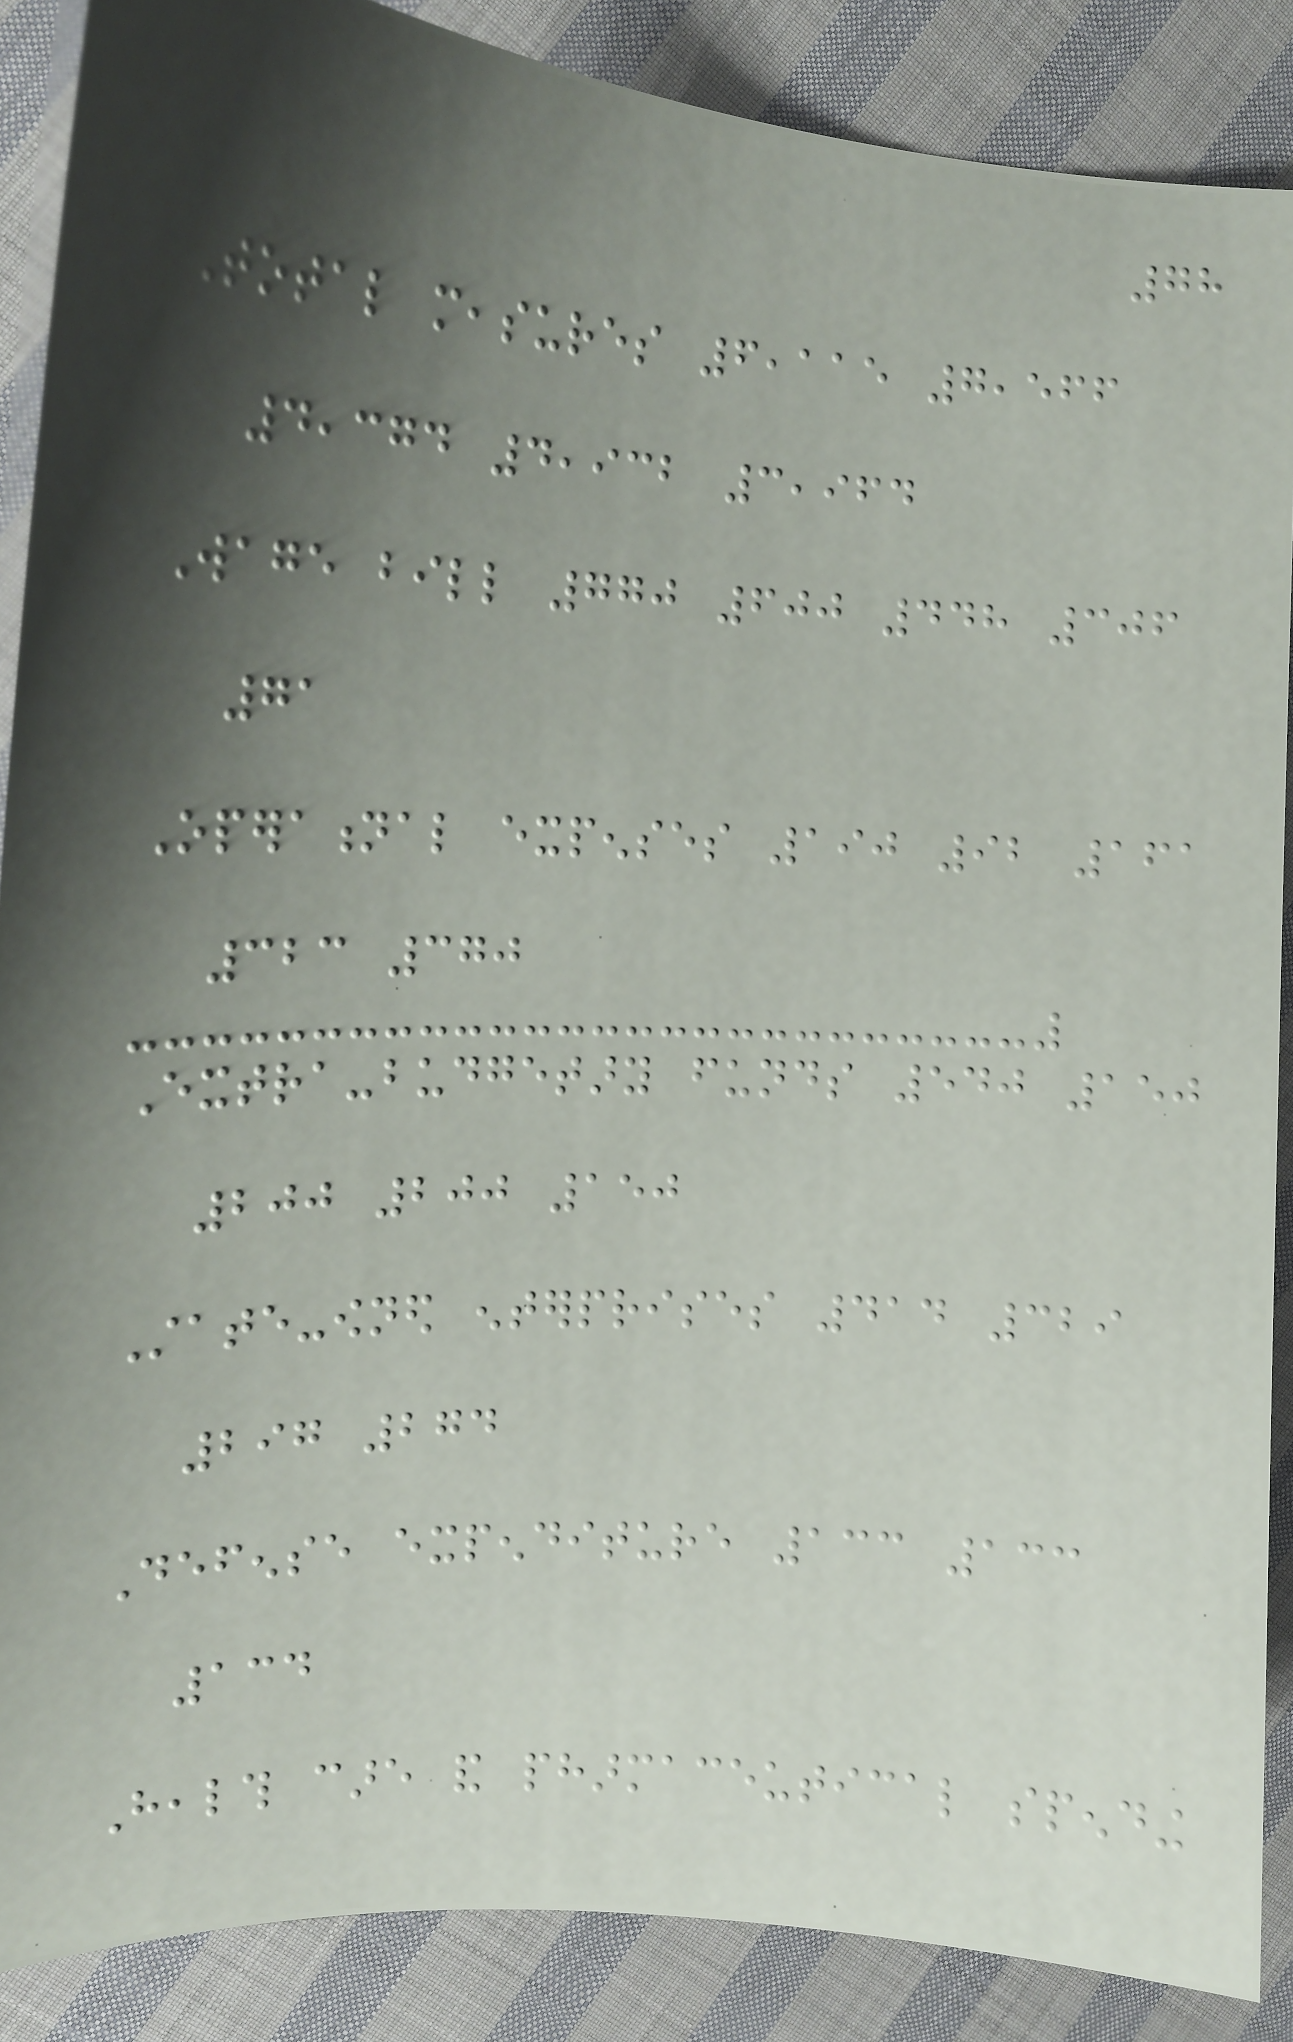78
Total measures 6,115 7,566
4,374 4,932 3,964
Wage bill 770 600 448 306
71
Operational expenses 190 92 161
323 370
Extra-budgetary funds 540 150
200 200 150
State-owned enterprises 414 329
297 274
Defense expenditure 133 133
134
Health care and pharmaceutical spending
